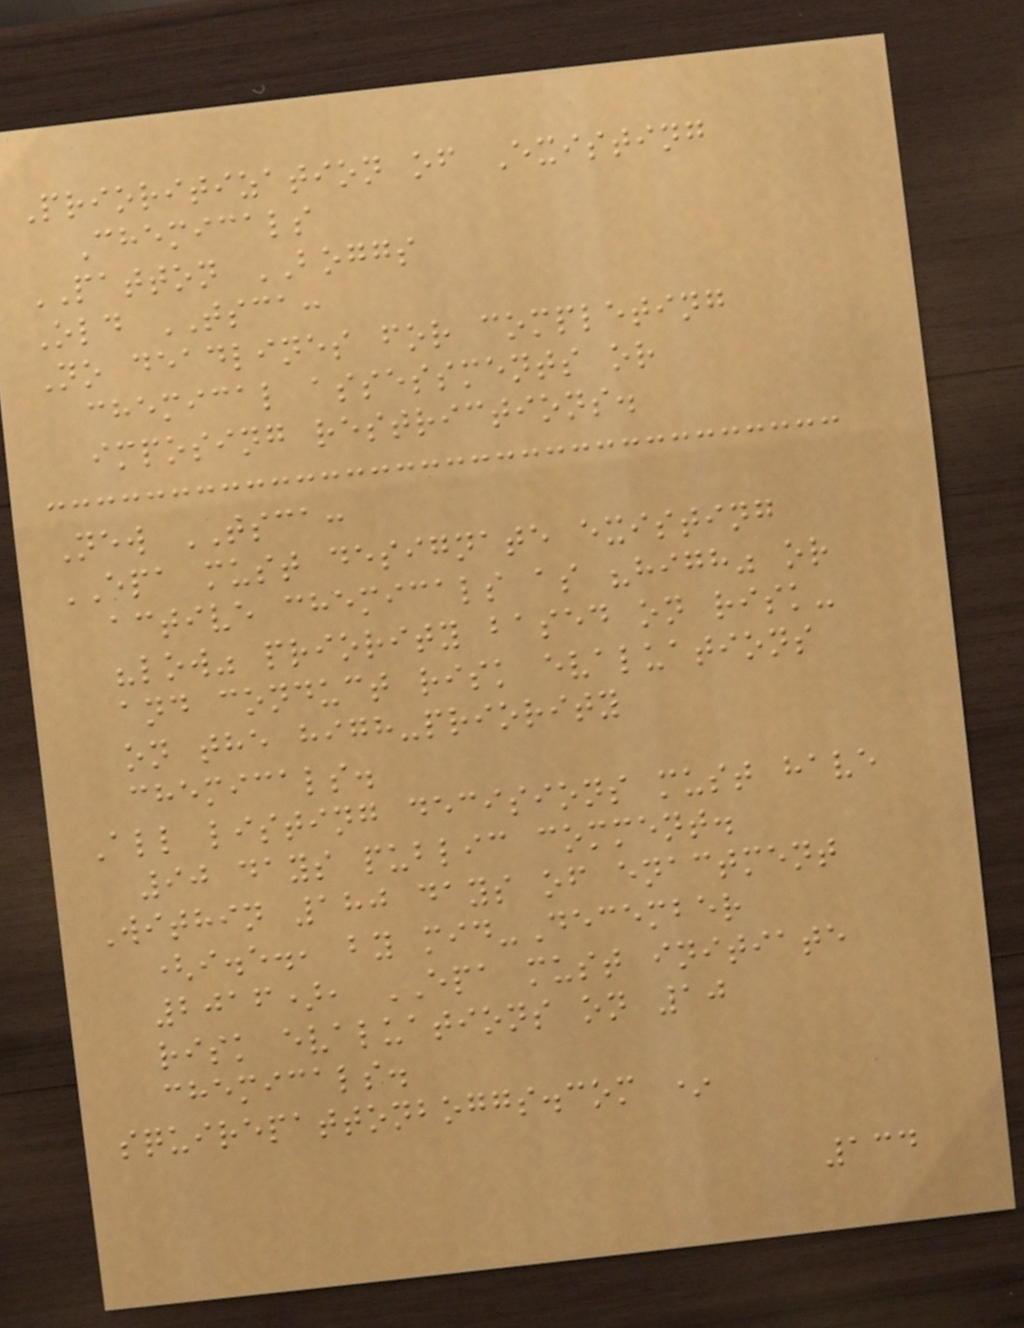Prioritization of Existing
Chemicals
PATTON BOGGS
Old TSCA:
No deadlines for completing
chemical assessments or
imposing restrictions.
New TSCA:
EPA must designate existing
active chemicals as "high" or
"low" priority based on risk-
and conduct risk evaluations
on the high-priority
chemicals.
All listing decisions must have
90 days public comment.
Within 180 days of enactment
(i.e., by mid-December
2016), EPA must initiate
risk evaluations on 10
chemicals.
squirepattonboggs.com *
134
